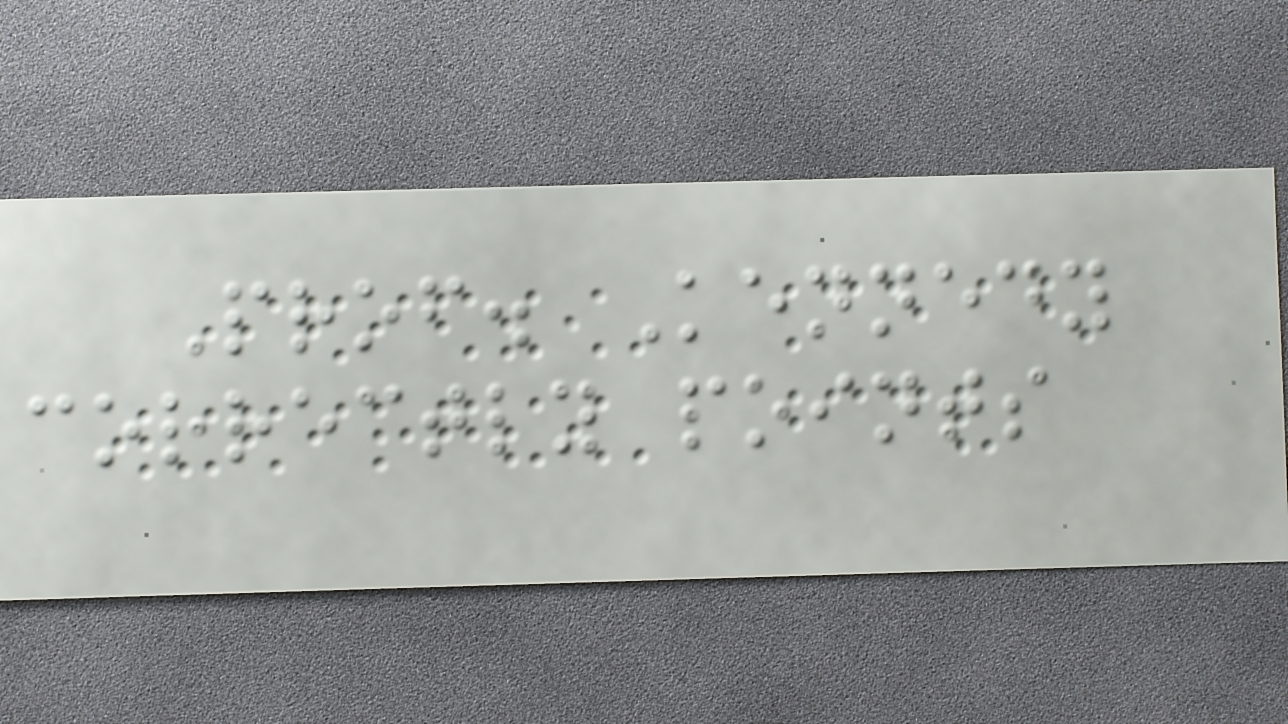Prof. Kennedy
correctly points
